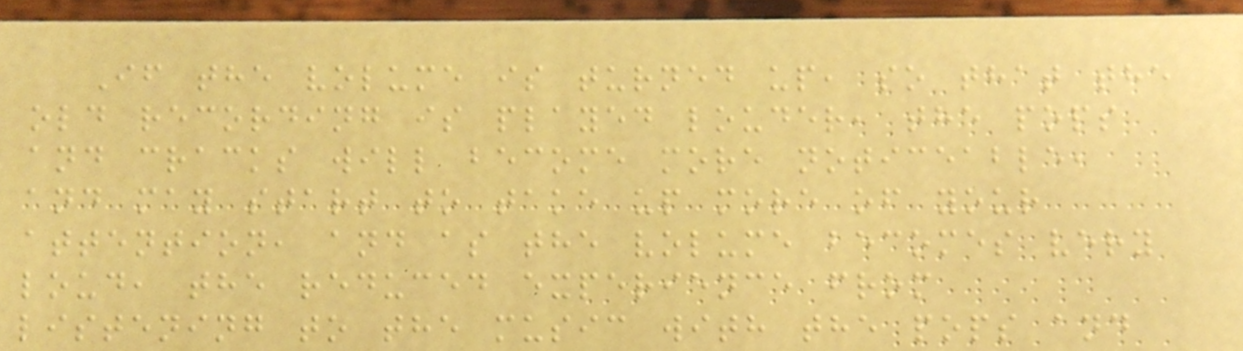If the volume is turned up, so that the
old recording is played louder, the pops
and cracks will become more noticeable,
and may start to take up more of your
attention, and as the volume becomes very
loud, the reduced experience from
listening to the music with the pops and
